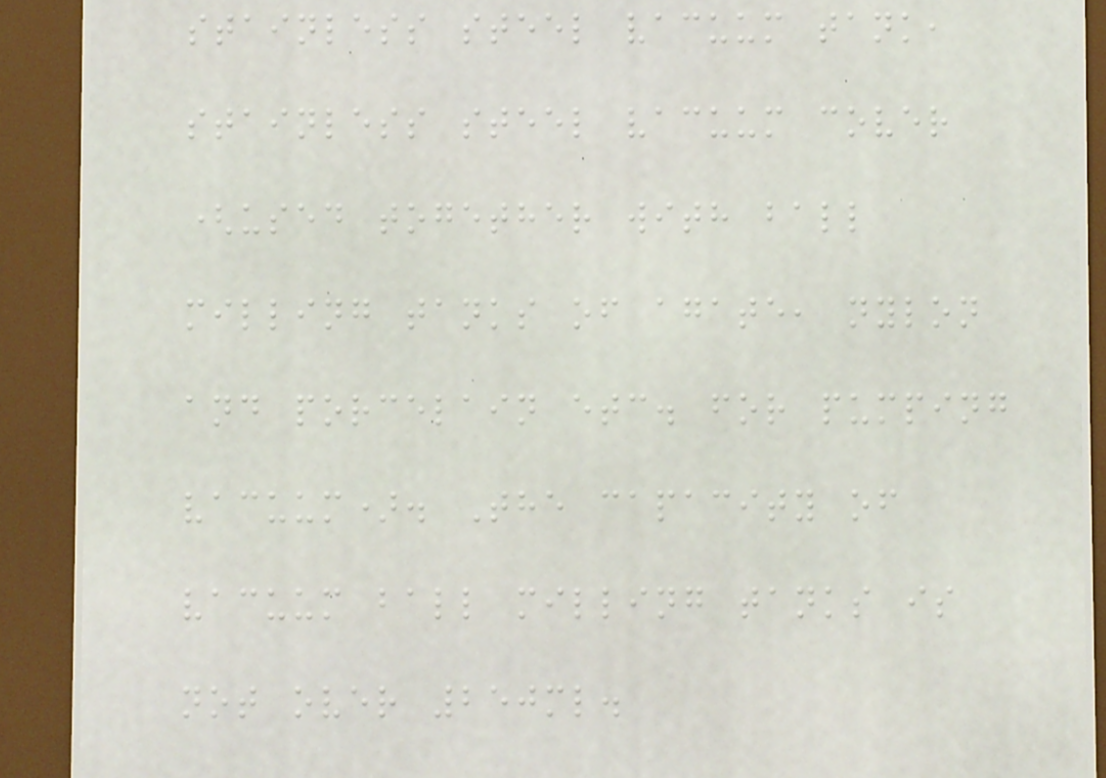stainless steel vacuum tank,
stainless steel vacuum cover
(used together with ball
milling tanks of agate, nylon
and porcelain etc. for pumping
vacuum). The capacity of
vacuum ball milling tanks is
not over 250ml.
